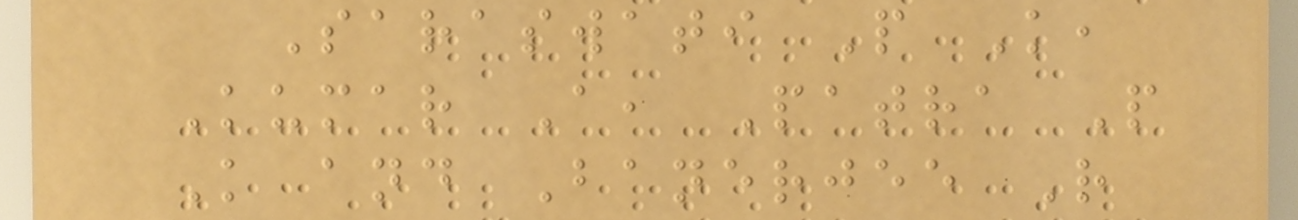Saraswati P K,
Kumar A, Patra P
K and Banerjee R
